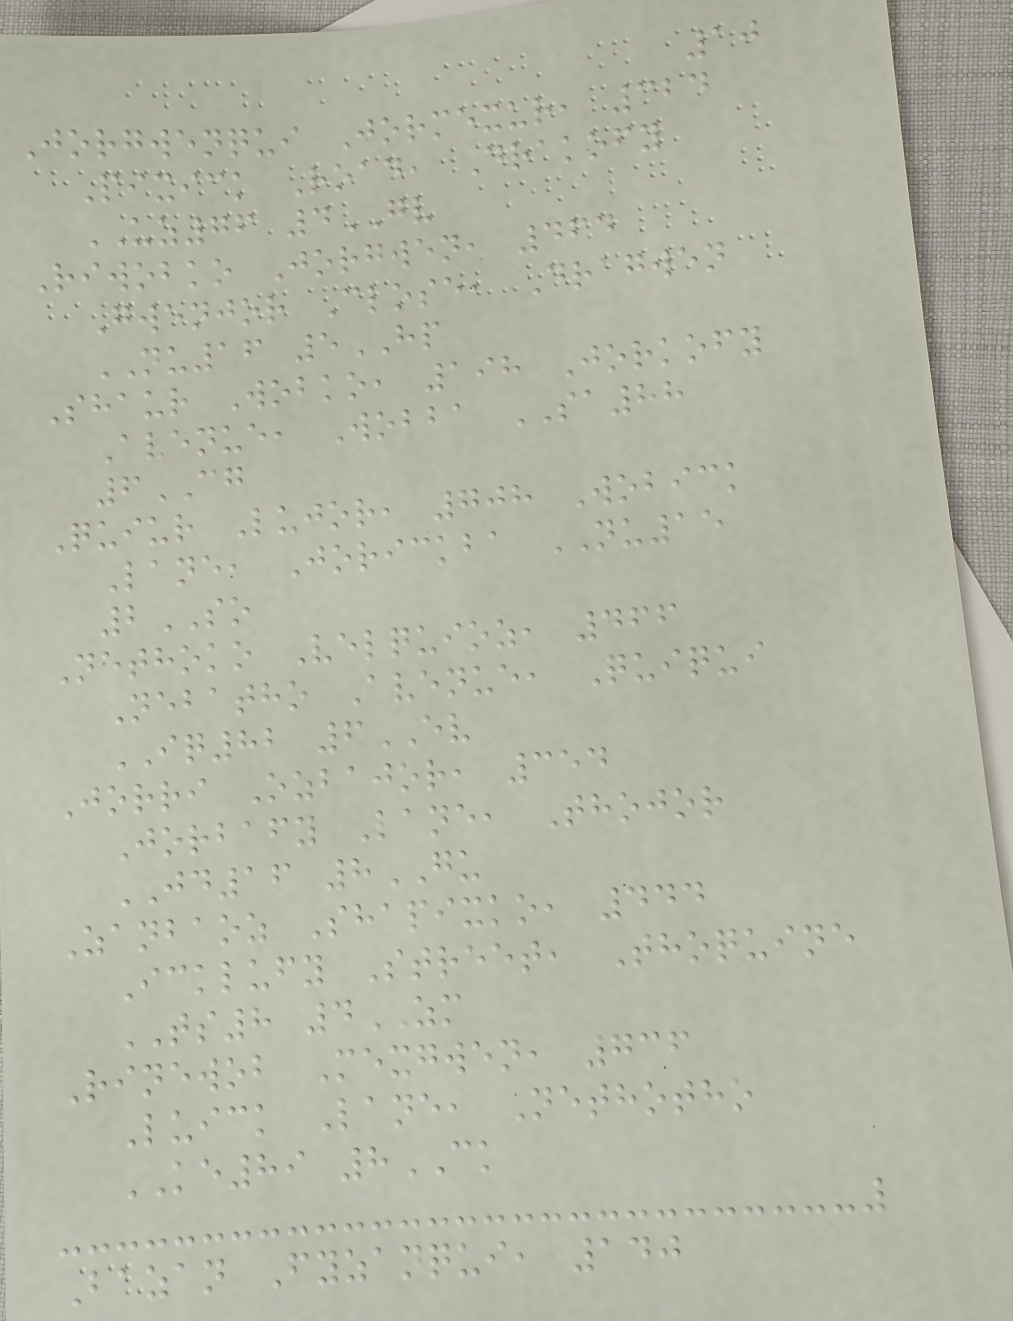10
Jorgwenqui Jormexur, 324
Pixick Road, Drakofy
UZ76 4GV
Riwobko Jorgwen, 464
Gwenjor Close, Dragwen
NU16 5HP
Shaur Wobko, 198 Jorkofy
Avenue, Wobba SA88
6CG
Quiur Lujor, 708 Wobick
Lane, Jorickba NU15
2SO
Nethoko Velquioz, 466
Nebatho Avenue, Quiqui
IQ82 6EV
Jorri Ozbajor, 354
Jorbafy Lane, Thojor
JD16 8GU
Zanbaoz Shapixko, 444
Icklufy Street, Thoquine
TS8 4ZM
Rinewob Mexgwen, 736
Luick Lane, Nethotho
KE89 8CK
Bazan Fyzanqui, 140
